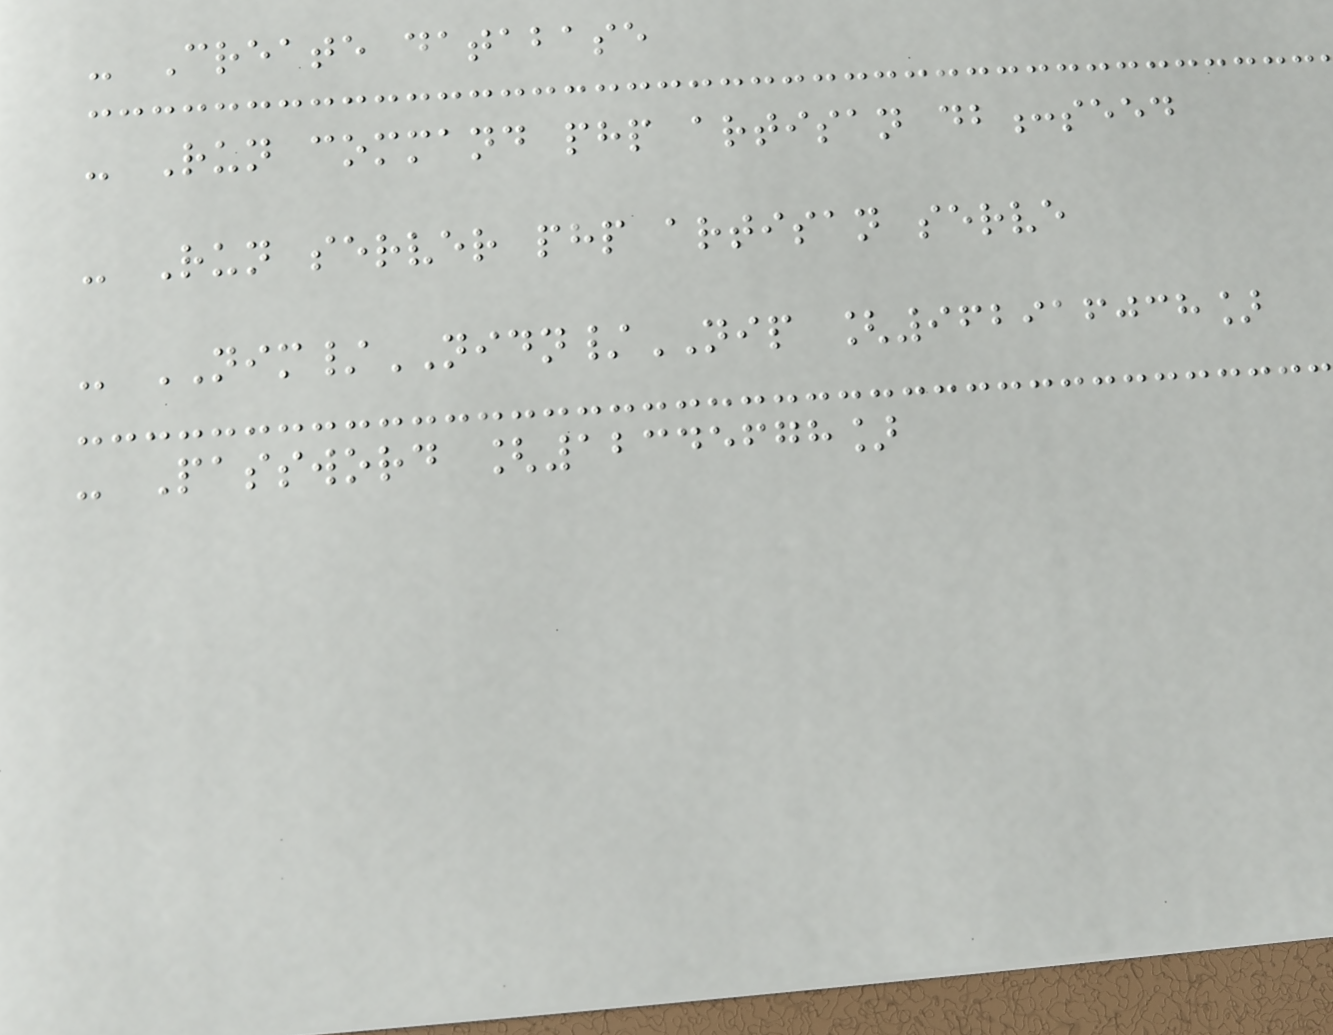- Create database
- Run command php artisan db:seed
- Run server php artisan serve
- NIM/NIDN/NIP [962916038]
- Password [12345678]
